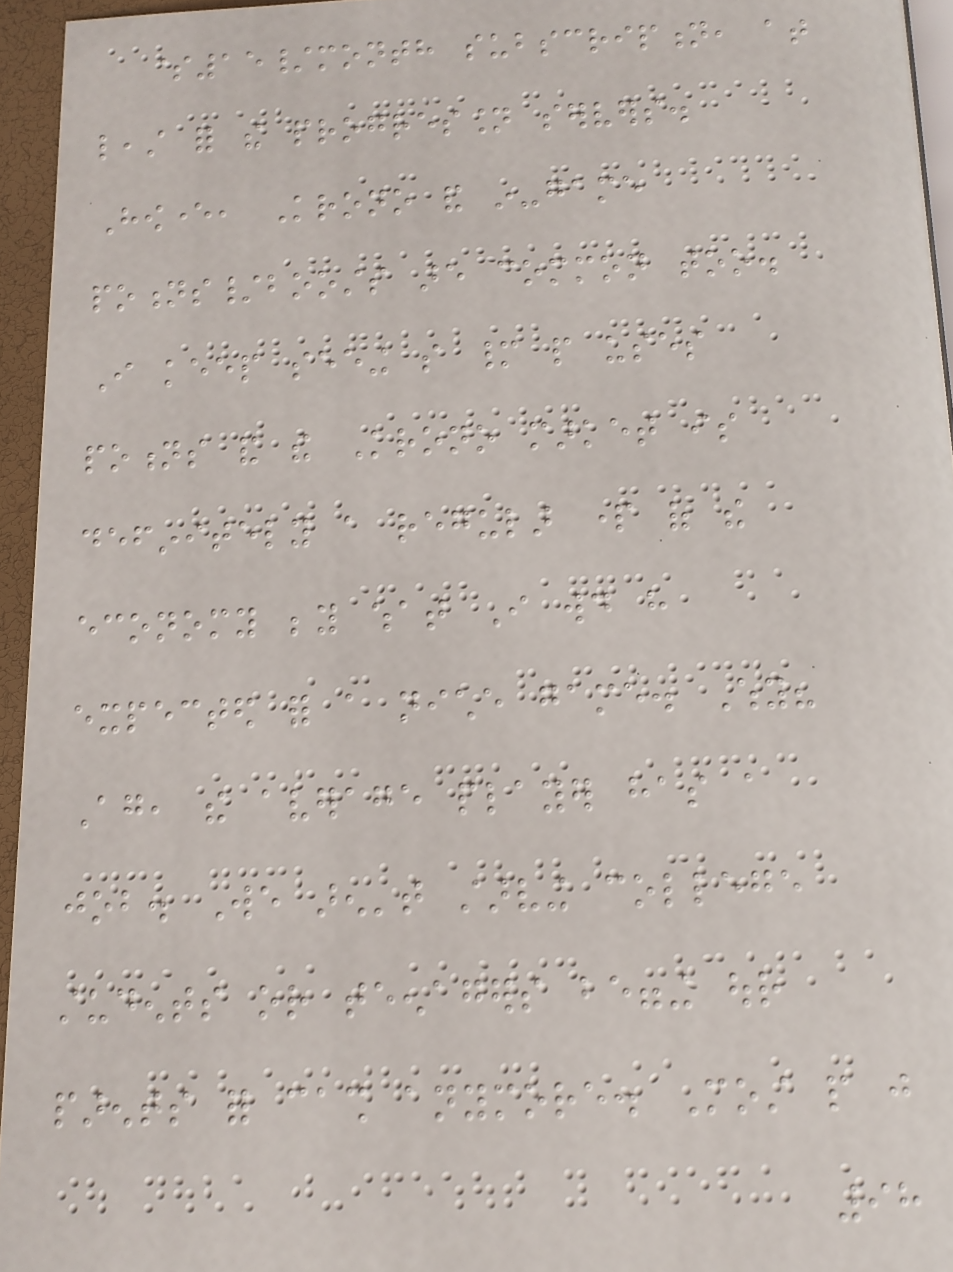$15/month subscription, at
least for the progression servers.
However, Krono and in-game
potions/boosts are common too.
I keep seeing so many people uses
potions and the Krono market is
definitely a regular part of the
economy beyond what I would have
expected for a niche game. Why?
Again, the average player has a
job. We aren't starving college
students or teenagers begging our
parents for cash anymore. Most people just
98
